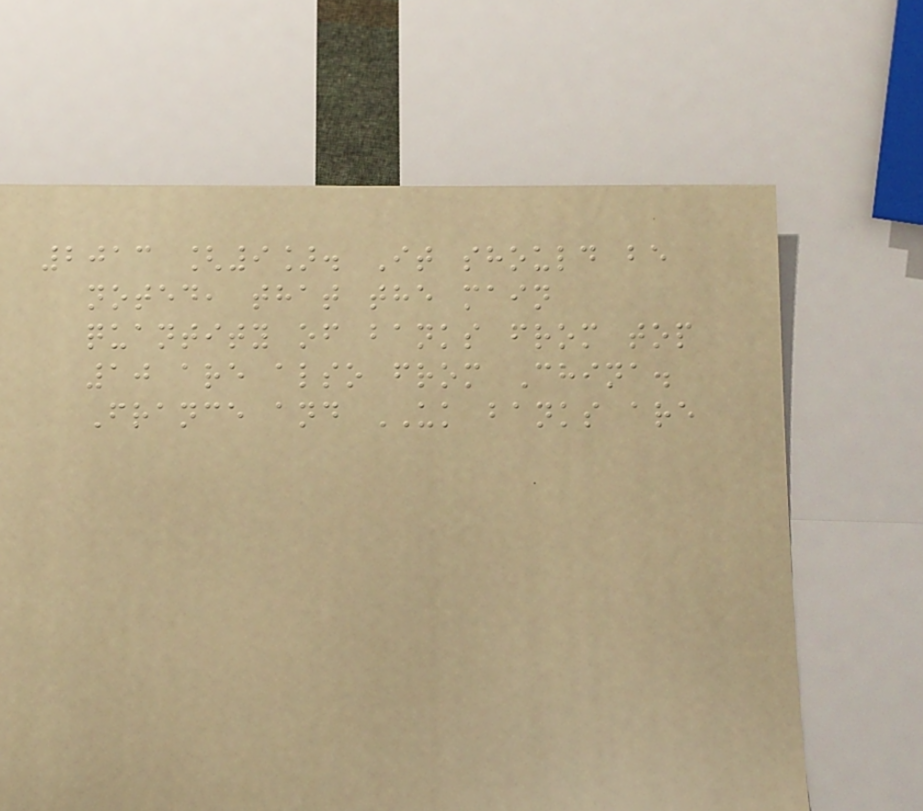2013 [9]. It should be
noted, that the main
quantity of banks from top
10 are also from China.
France and UK banks are
